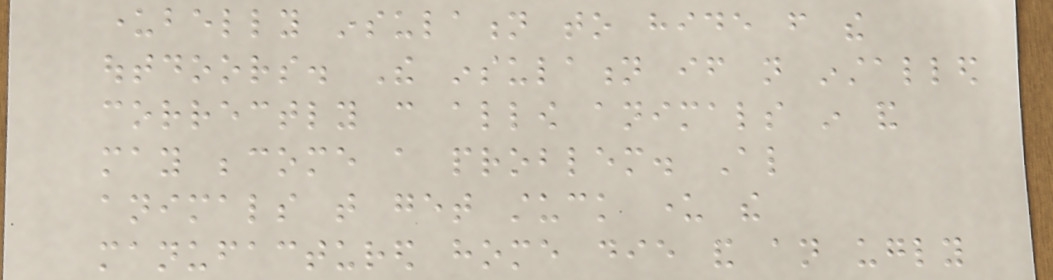underbelly insulation to hide from the
outdoors. The insulation if not installed
correctly can allow animals in and
may become a problem. Also
animals that get stuck under the
manufactured home die and an ugly
